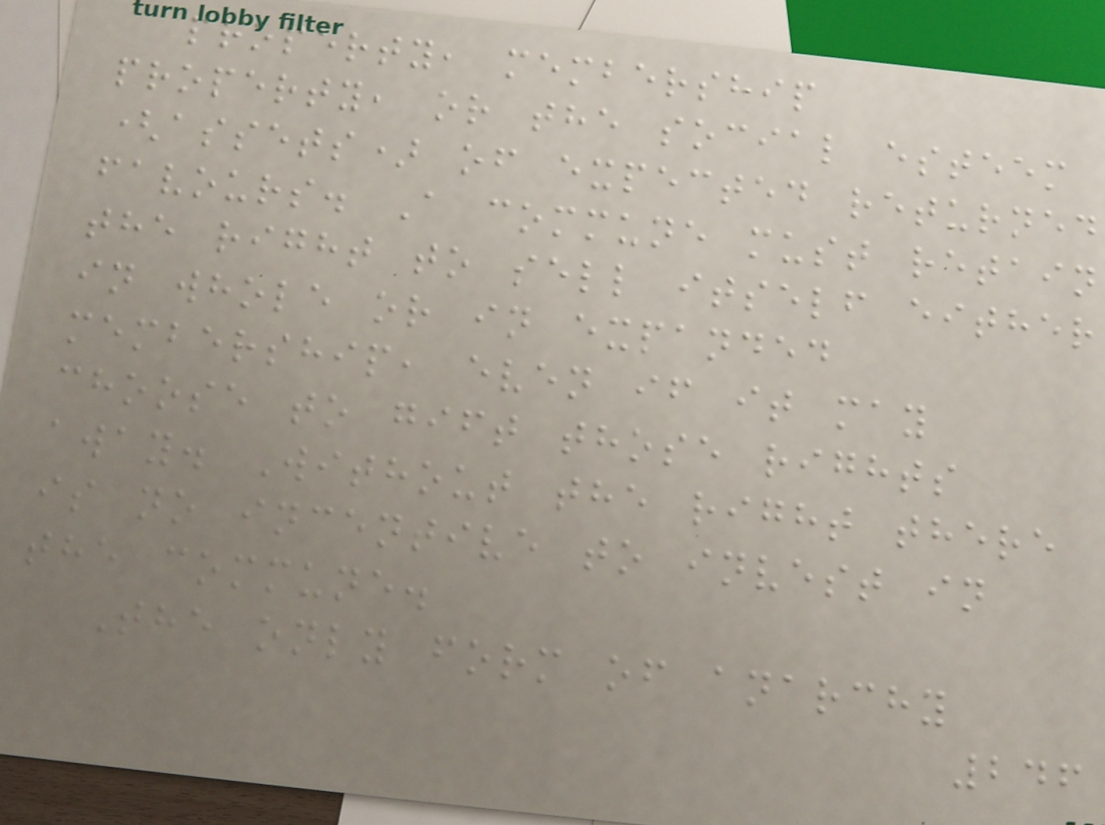property, membership
property, or the social esteem
(assets) of expected returned
favours. A commune must retain
the right to sell itself either
in whole or in expanded
membership, even if it may
choose to gift those rights
away. Without the right there
is no incentive to invest in
the commune.
The only form of anarchy
246
